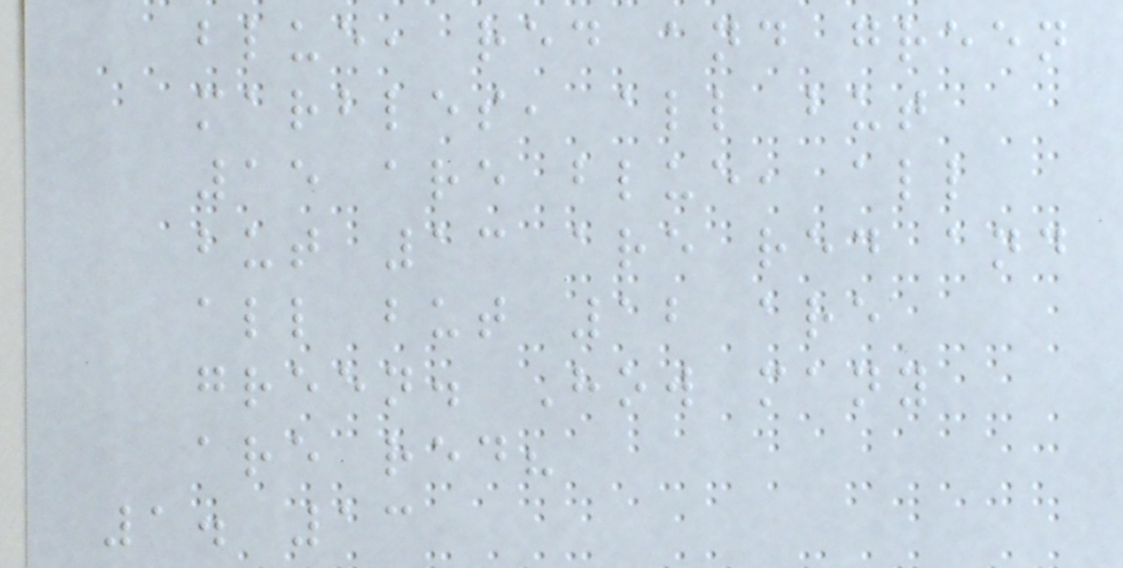blue, red and green
marbles, all but
15 are blue, all
but 13 are red and
all but 12 are
green. How many
are red?
1. 13
